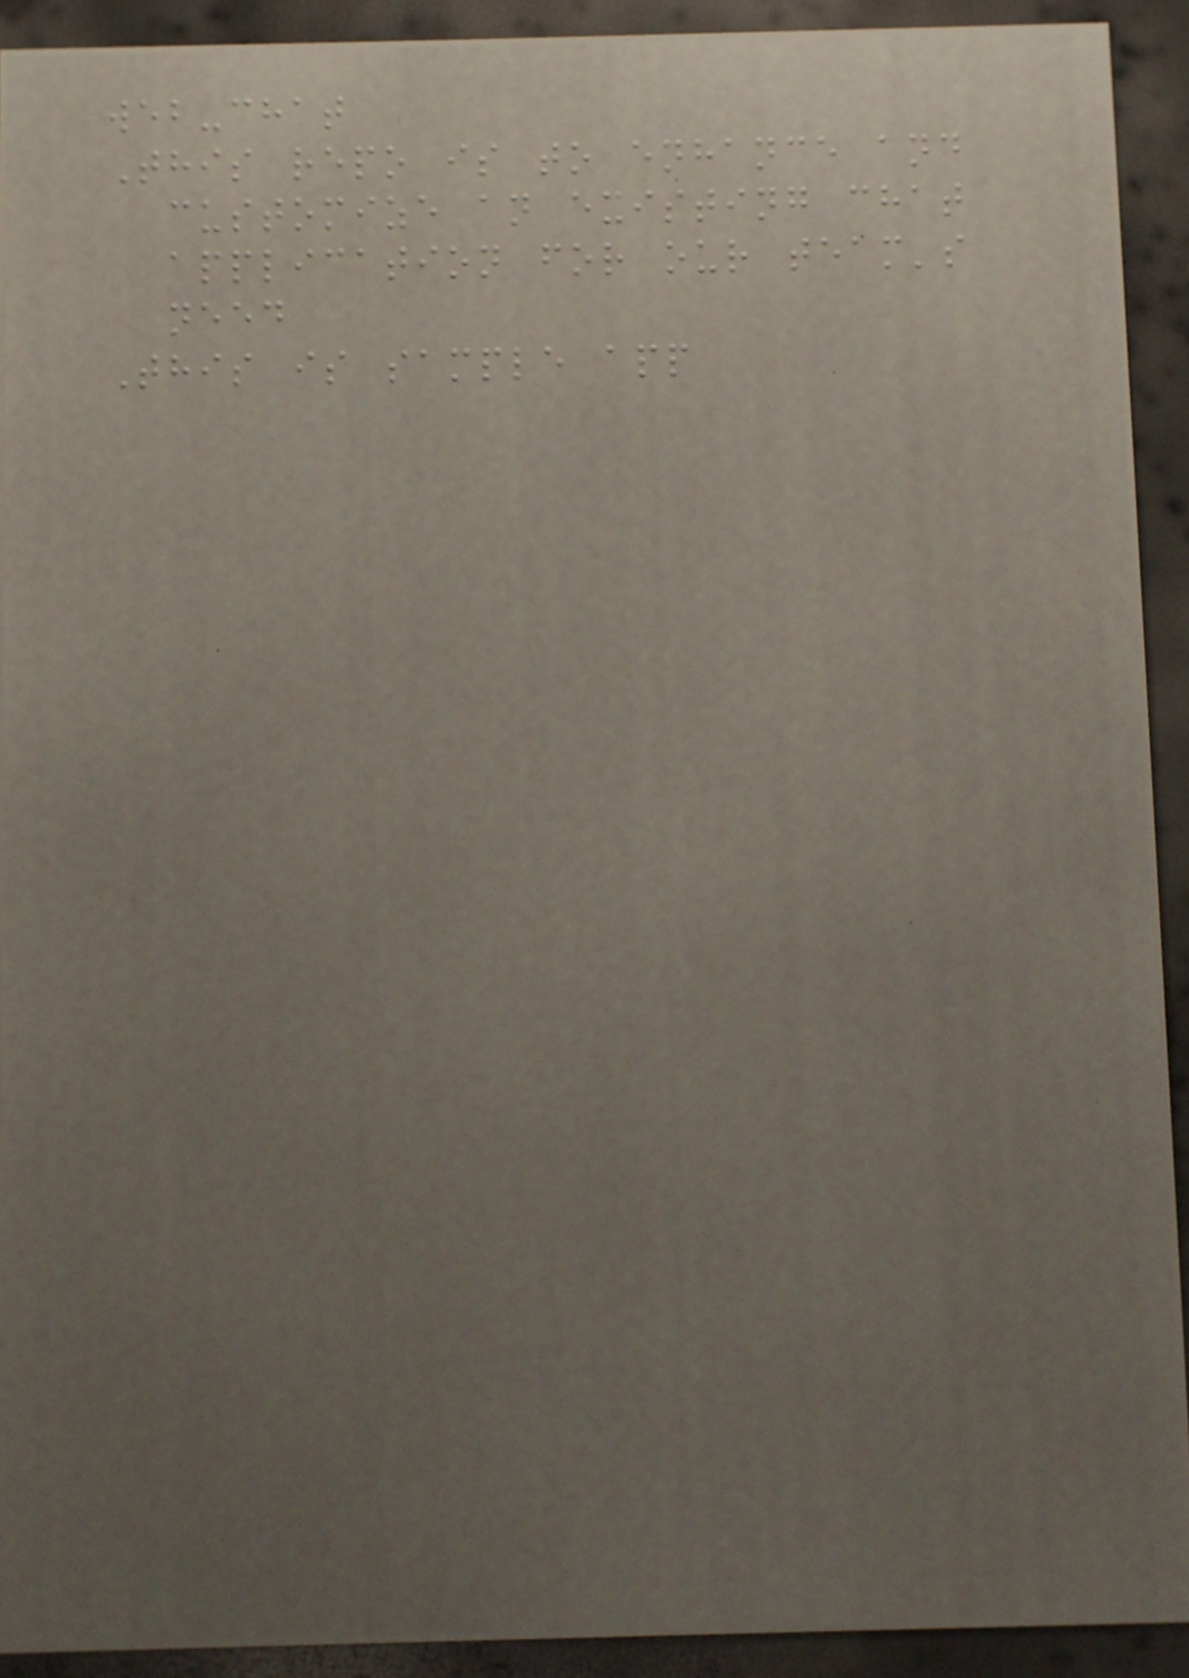web-chat
This repo is to enhance and
customize an existing chat
application for our team's
need
This is sample app
